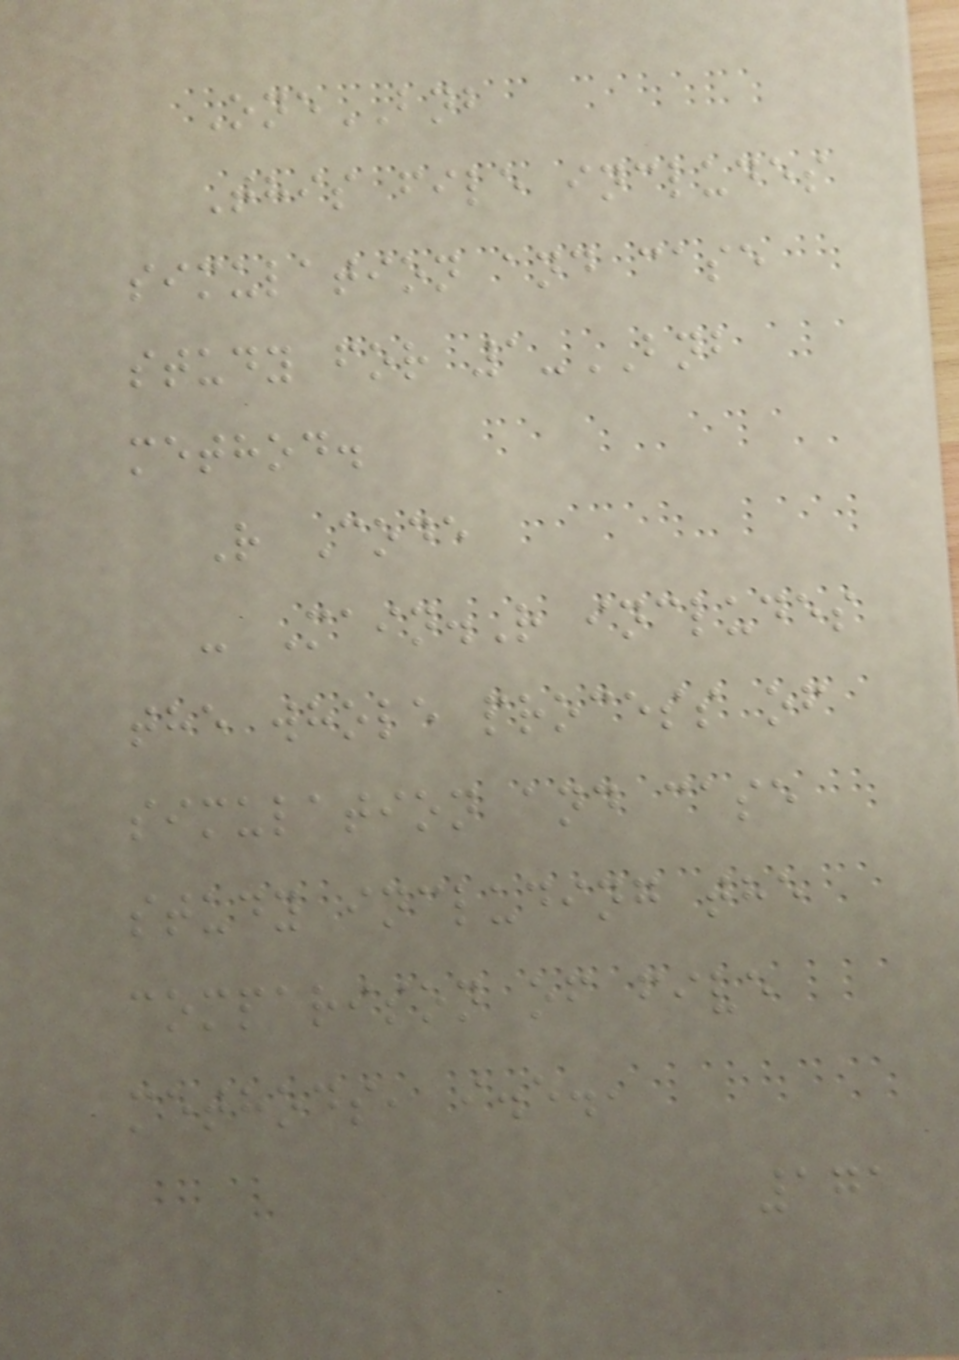OneBNB
This file includes
simulation and case
study for 1-BNB
method.
R Code
- Main.R includes
the whole process of
simulation and case
study including the
comparison of five
methods, i.e.,
171
